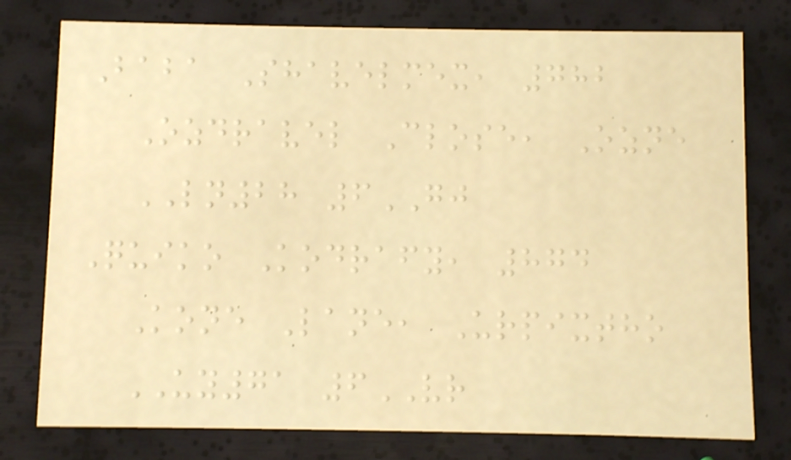Baba Shavelmex, 782
Ozdravel Close, Ozne
LN28 6GJ
Quiko Kodrafy, 874
Kone Lane, Urpixtho
UY71 6VR
